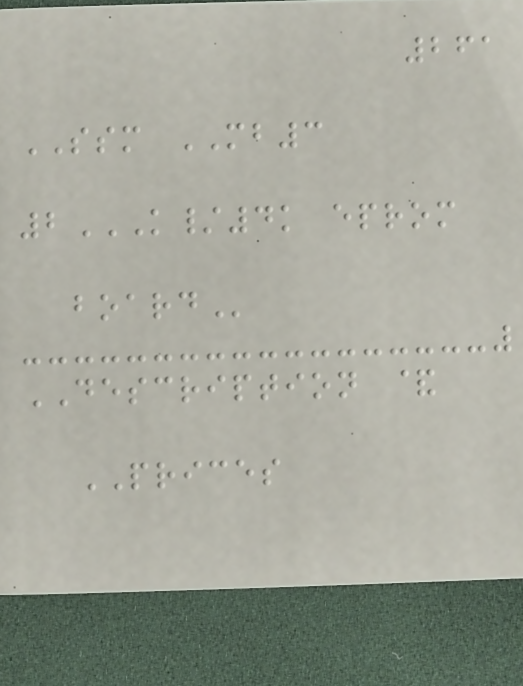261
SSM MB3
2K/4K EPROM
BOARD
DESCRIPTION &
PRICES
